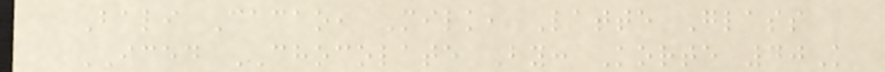Bali Cacao, Milk, Latte Glass
ICED CHOCOLATE By: Korte 40K
